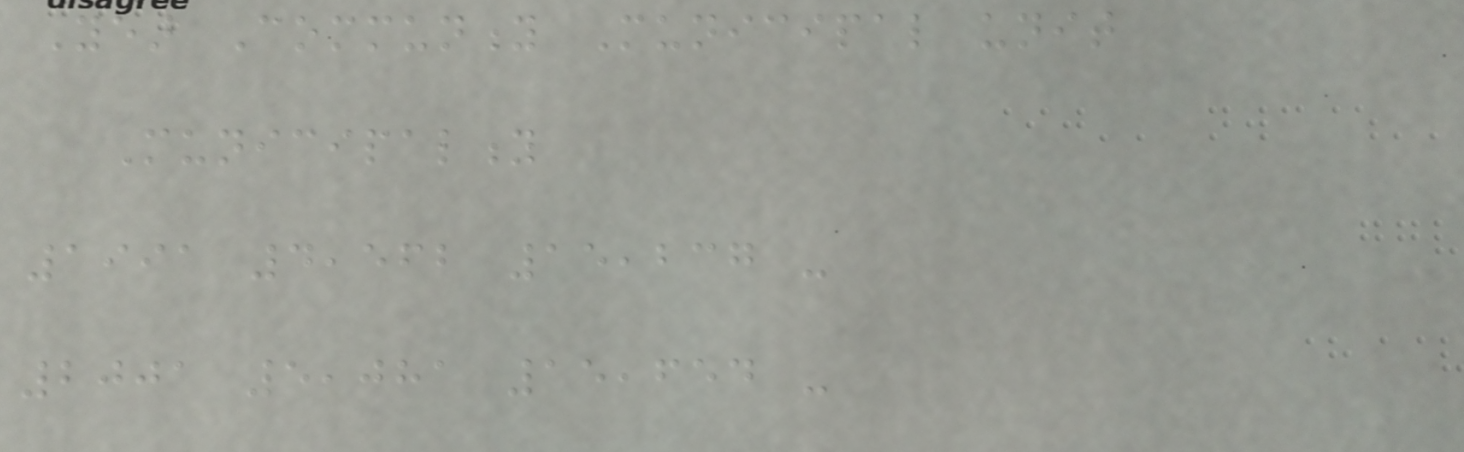Year Community Municipal unit
Municipality
1991 4,562 15,237 -
2001 5,081 15,654 -
